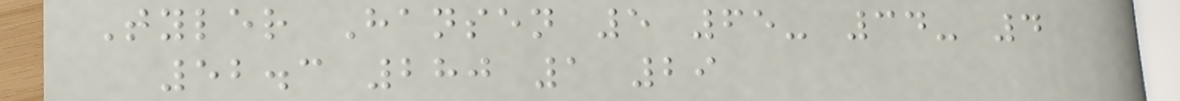Tyler Hansen 5 65- 34- 4
52.3 280 1 29
